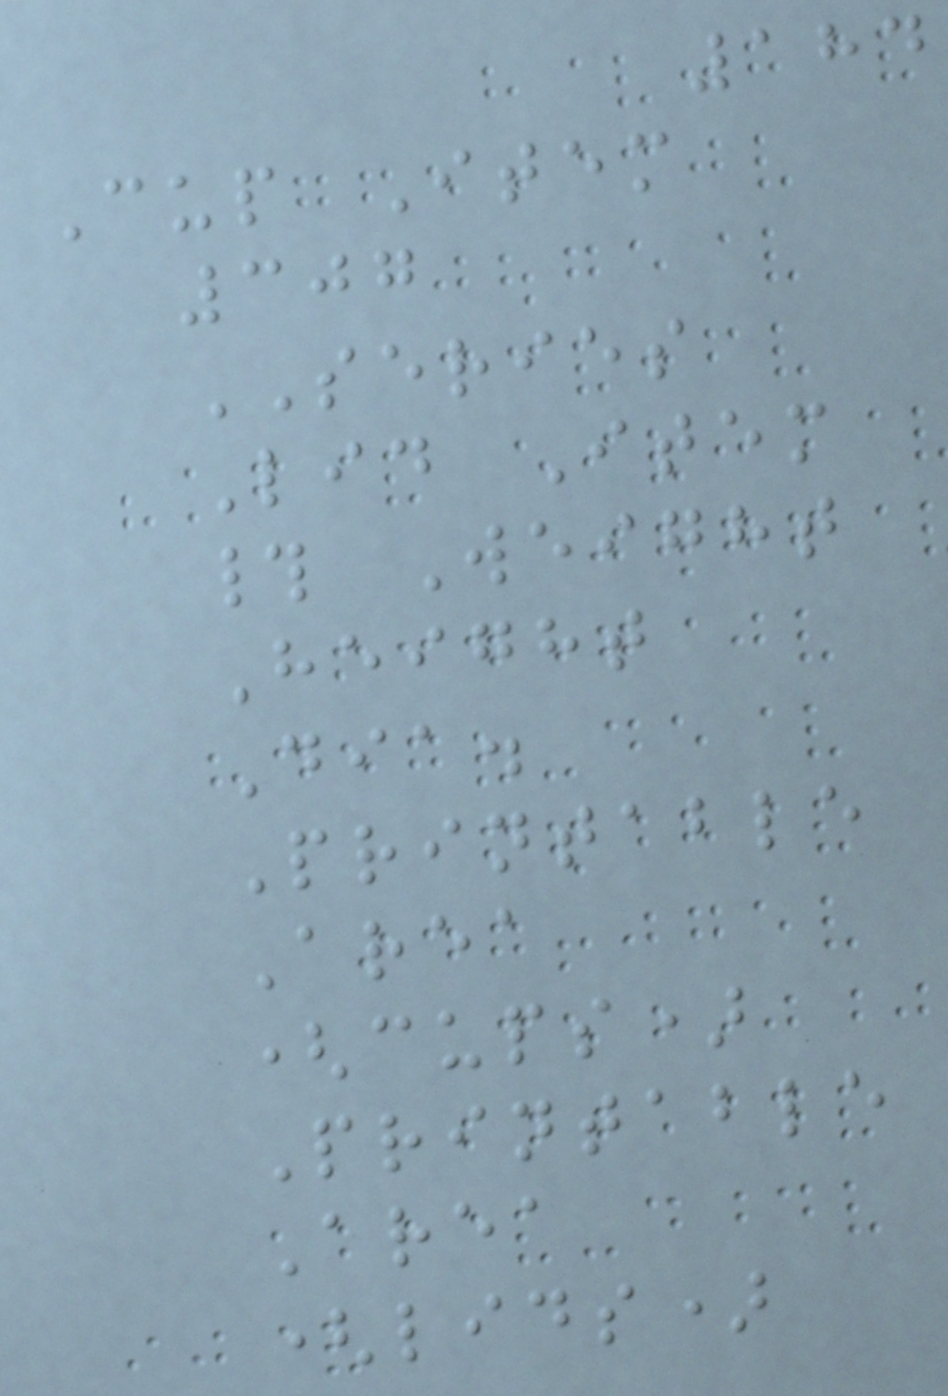184
Cup Item
307
SERIES
Lid Item
# Weight
Height
Dia.
Printable
Area
(cups)
Printable
Area
(lids)
